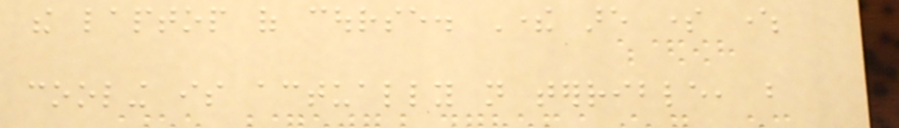the laptop of course. There are some where
cooling is actually not terrible, but
